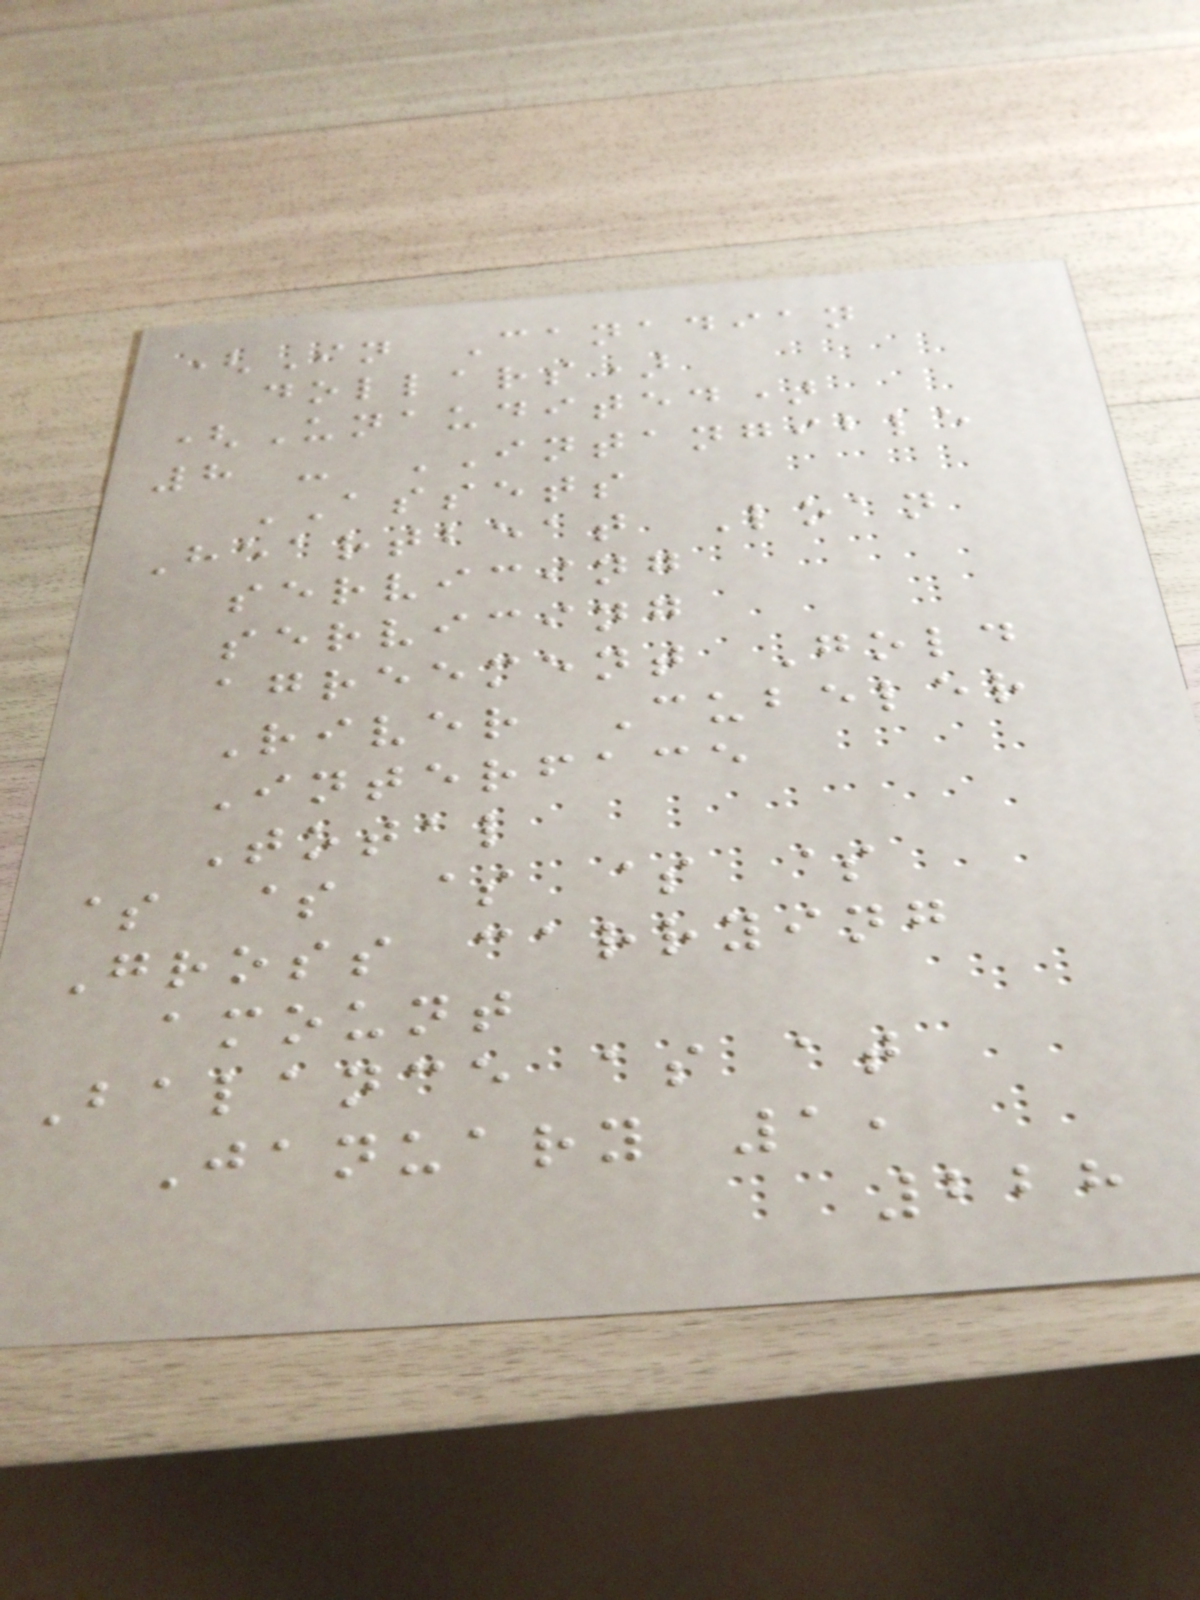(In Canadian
dollars)
(Unaudited)
8 - INTANGIBLE
ASSETS
Heartbeat Loan
servicing
servicing
agreement Gold
River Cubeler
Interface
Total
$ $ $ $ $
Gross carrying
amount
Balance as at
January 1,
228
